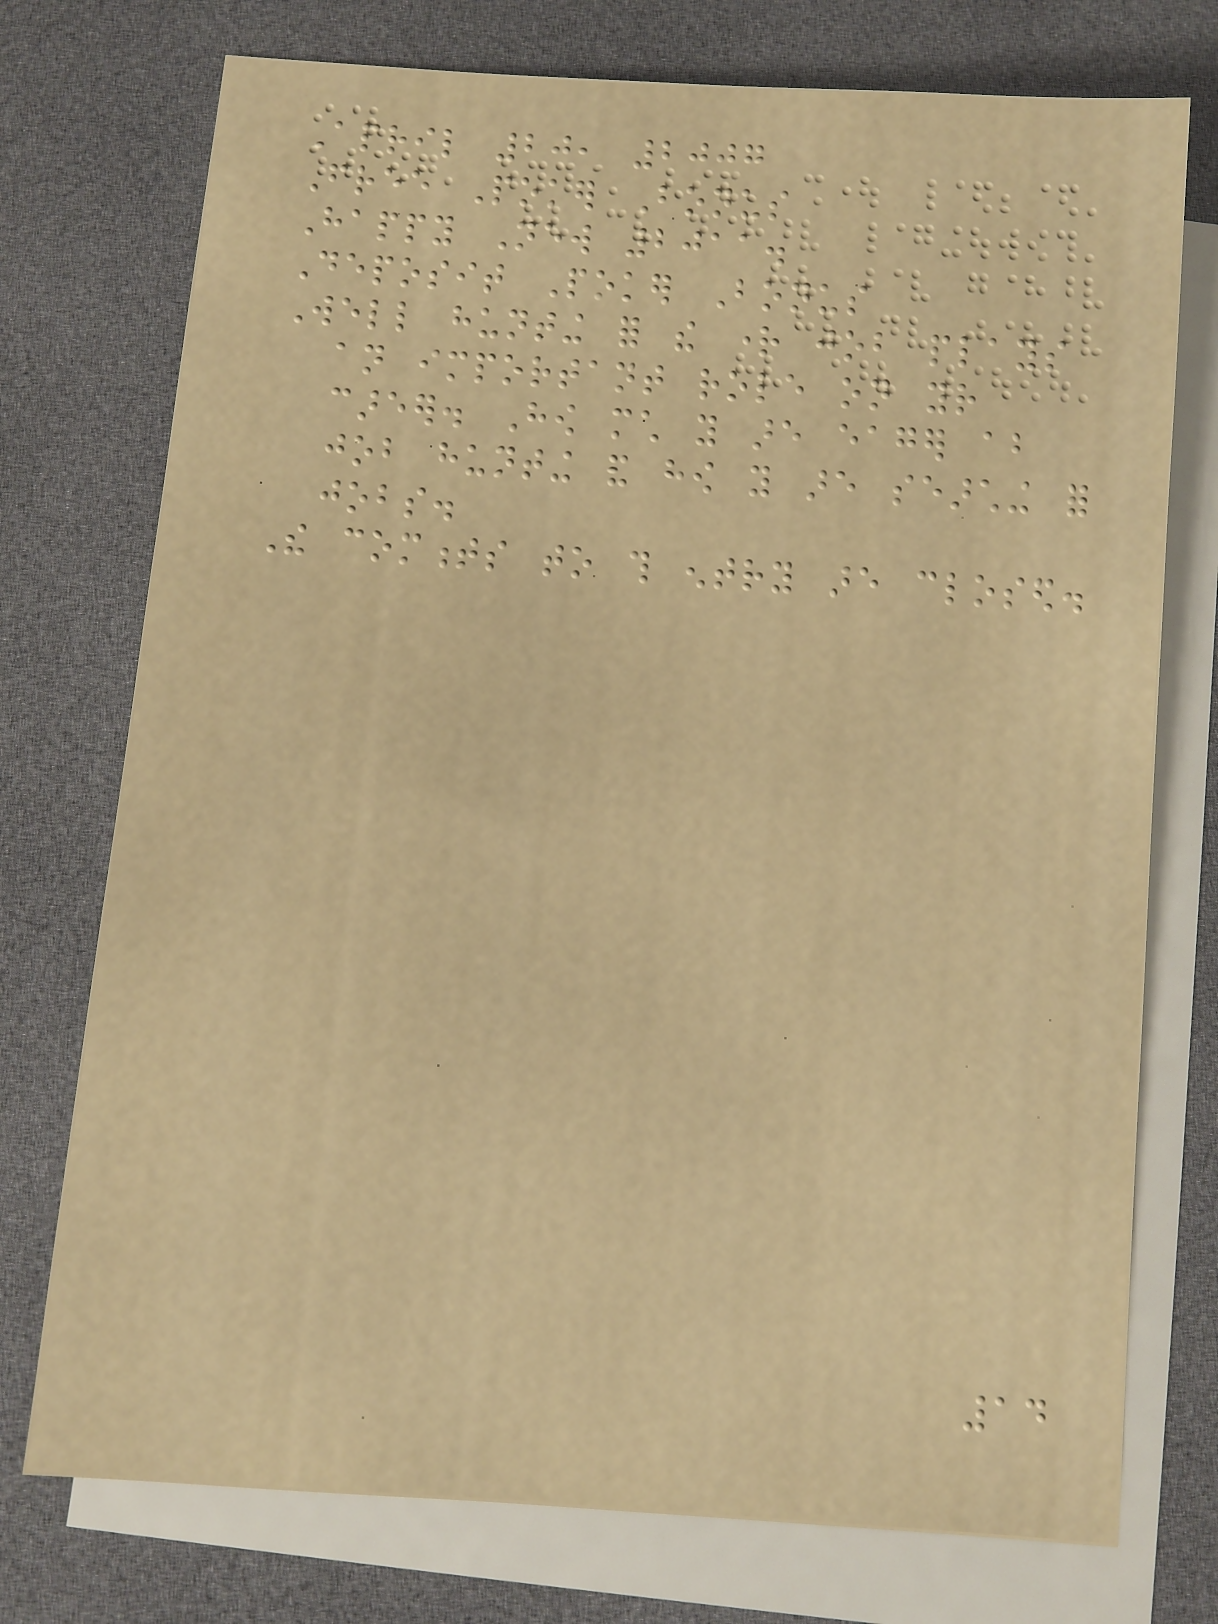April 20, 2007
Free Poker Bonus
Happy New 2011.
Deposit Poker Bonus
Well hunting for the right job plays
an important role on your
career. How much you are eager about
job hunting and how you are searching for
jobs.
The comments to this entry are closed.
14
